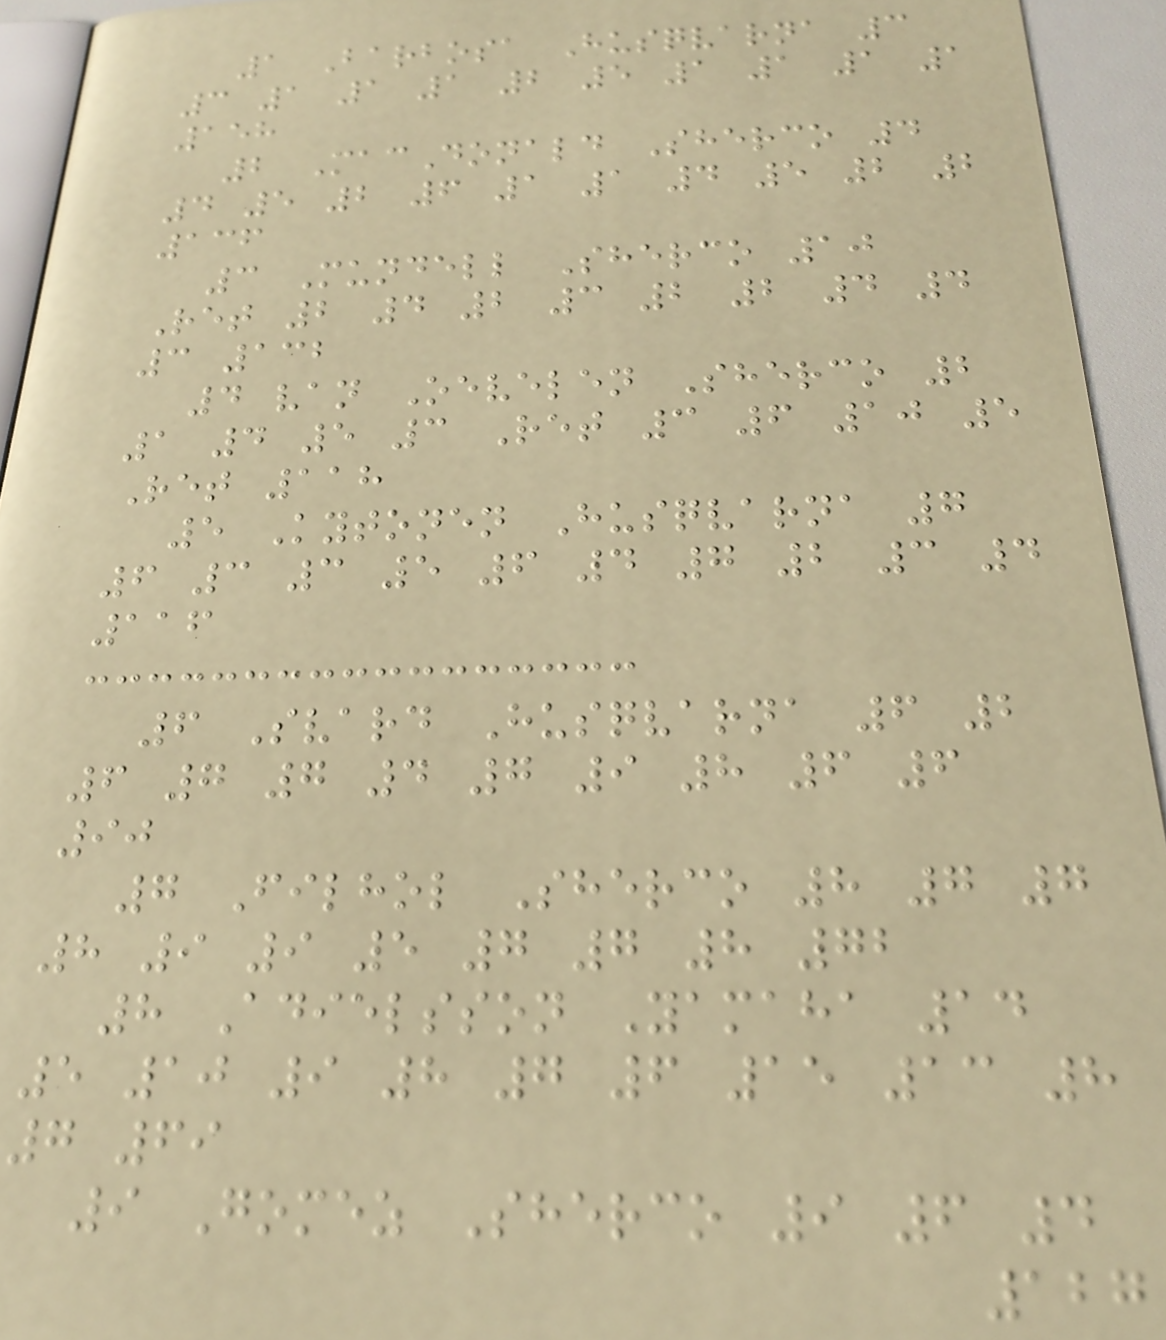1 Barbosa Husqvarna 3
3 1 1 1 2 5 1 1 1 1
158
2 MacDonald Sherco 4
4 5 2 6 1 1 4 5 2 2
136
3 Mundell Sherco 10
Ret 2 4 2 3 2 2 4 4
3 132
4 van Oevelen Sherco 2
1 4 5 3 Ret 3 6 10 5
Ret 118
5 Kytonen Husqvarna 7
6 3 3 5 6 4 7 2 3 4
116
6 Svard Husqvarna 6 2
6 7 7 4 7 9 8 6 6
90
7 Filhol Sherco 8 7 7
8 9 9 5 7 7 8 72
8 Adielsson Yamaha 14
5 10 9 8 7 6 15 13 8
7 69
9 Gomez Sherco 9 6 4
127
